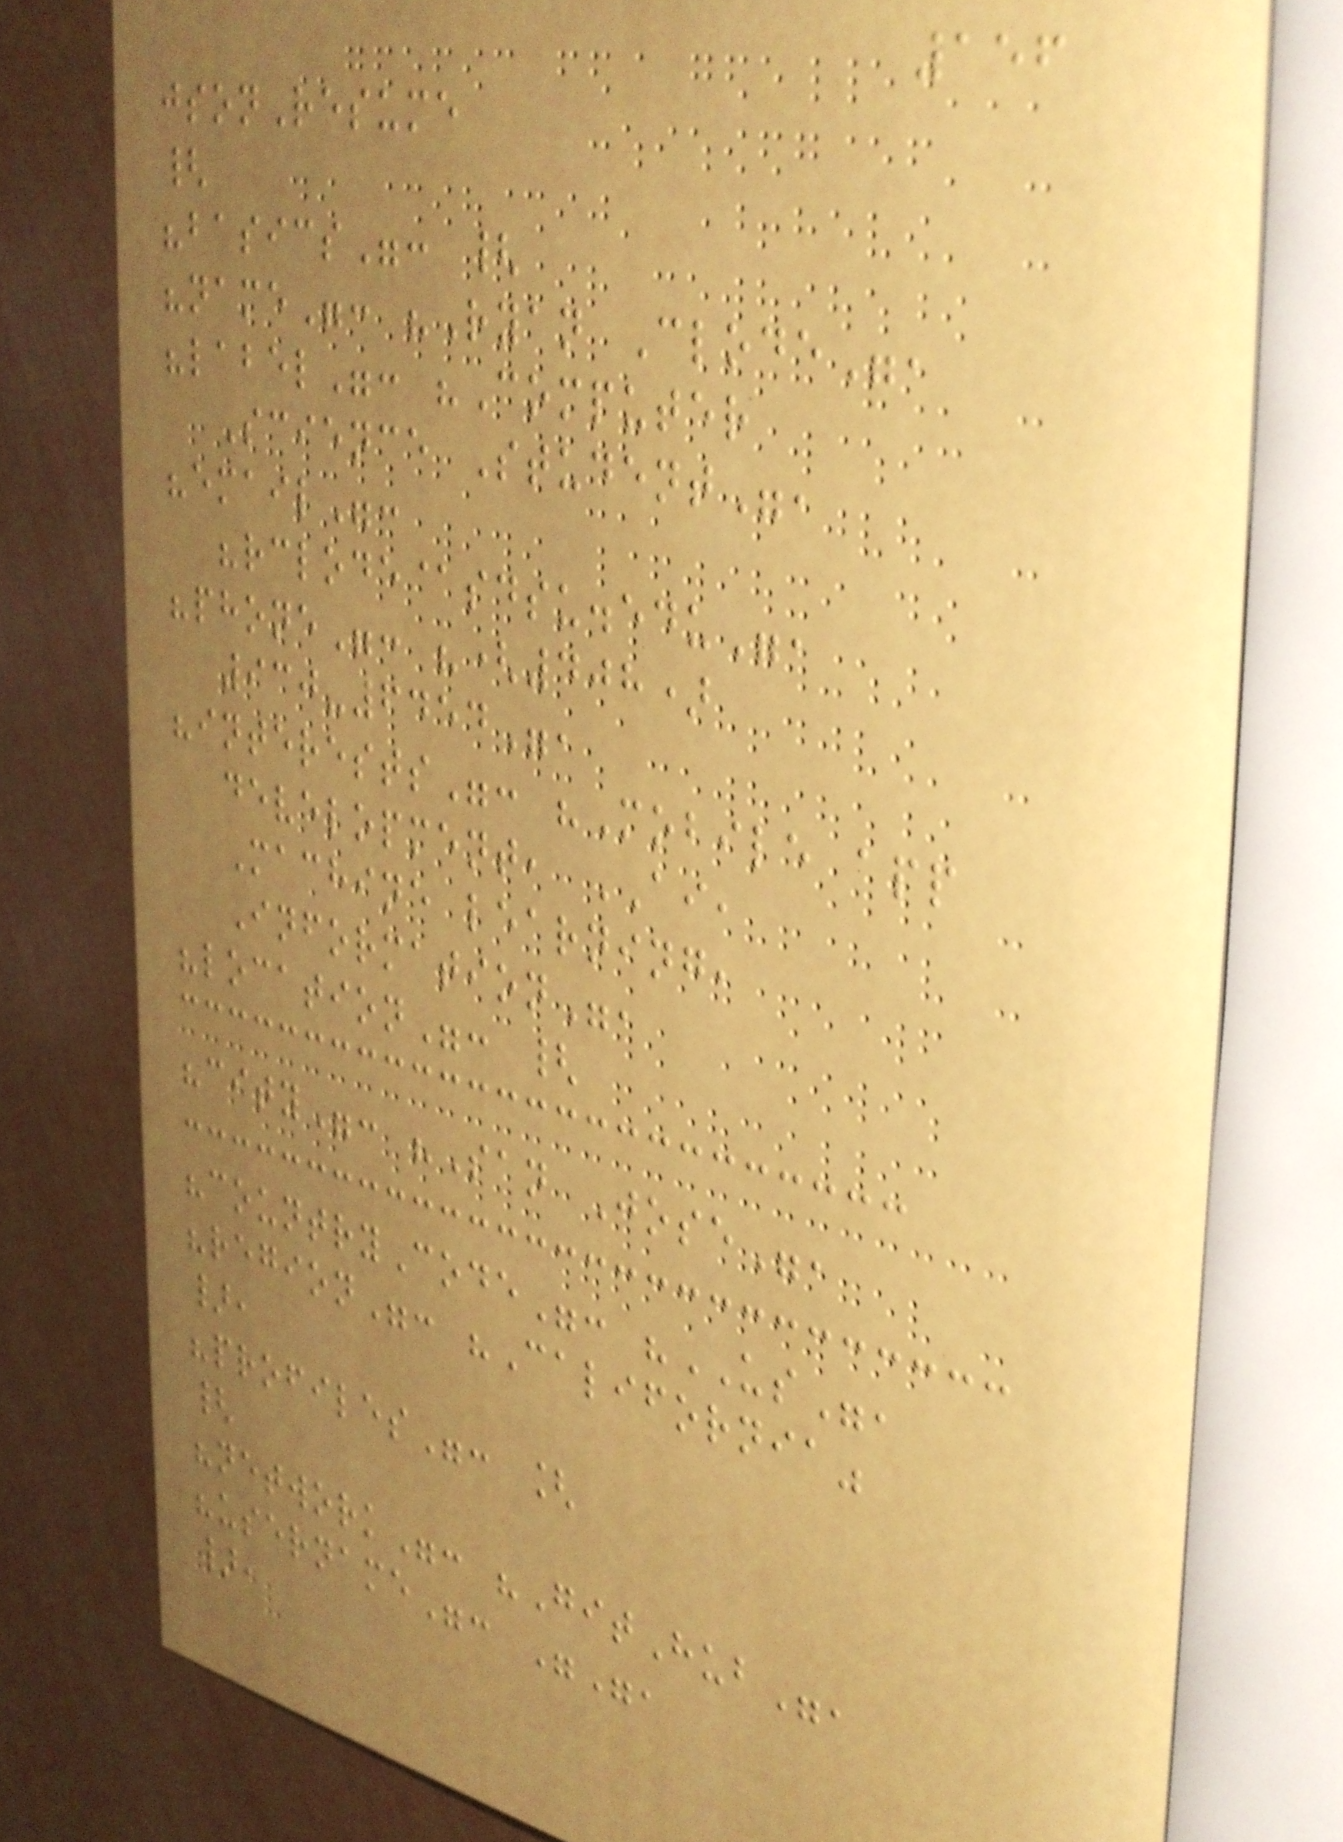156
jsonResume
{
"basics": {
"name": "Ryan Clode",
"label": "Computer
Science Student",
"email":
"rclode@sdsu.edu",
"phone": "(408)
930-6454",
"interests": "Mobile app
development, AI,
Machine learning,
Information",
"location": {
"city": "San Jose",
"countryCode": "US",
"region": "California"
},
"profiles": [
{
"network": "GitHub",
"username": "",
},
